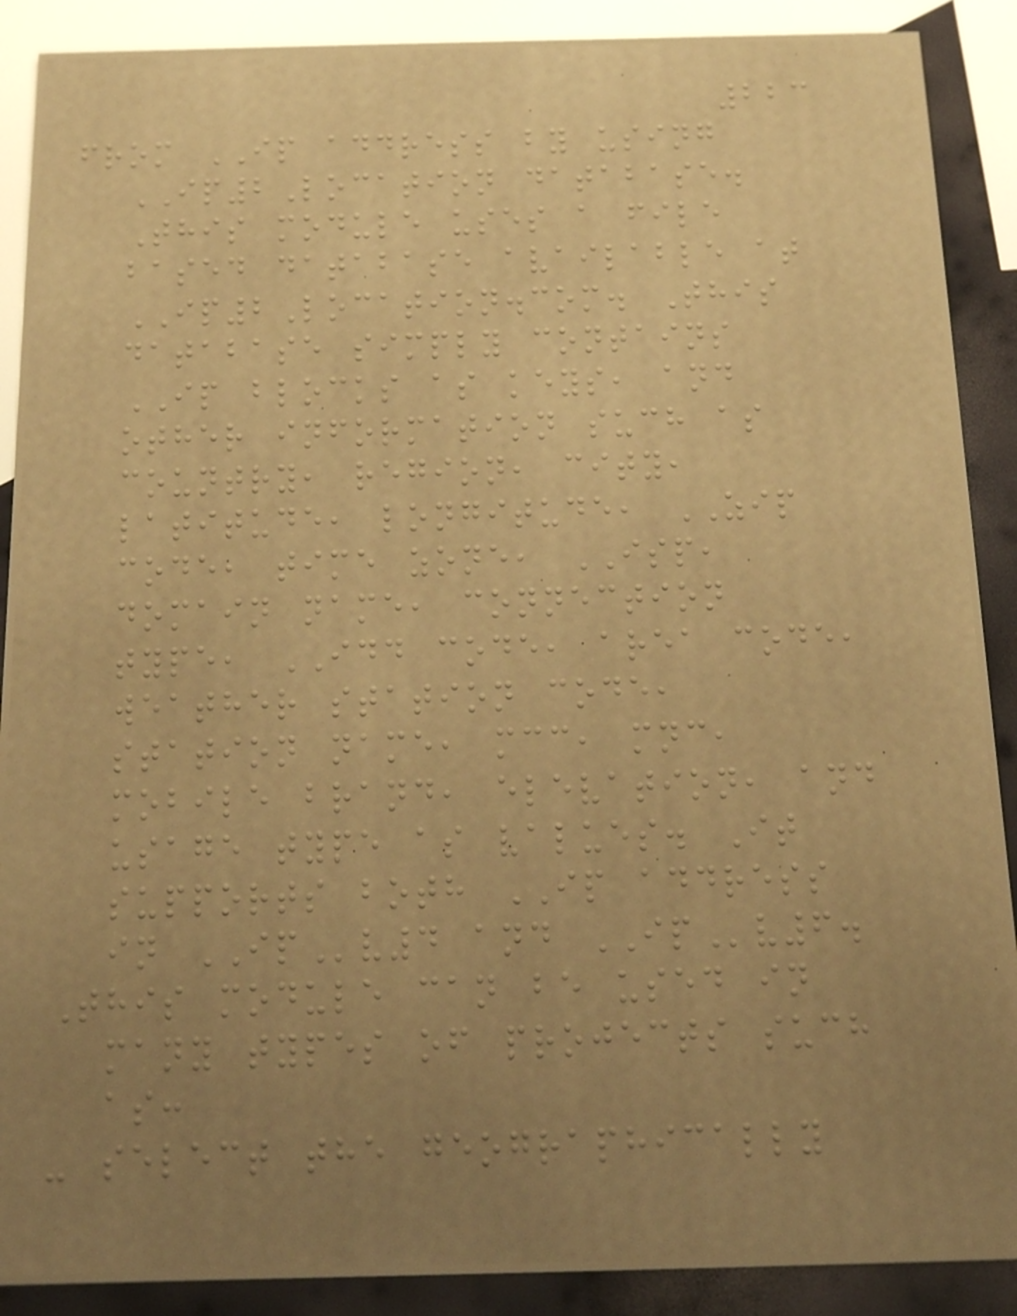223
from IP address by using
IP2Location database.
This module uses a file
based database available at
IP2Location.com. This
database simply contains
IP blocks as keys, and
other information such as
country, region, city,
latitude, longitude, ZIP
code, time zone, ISP,
domain name, connection
type, IDD code, area code,
weather station code,
station name, mcc, mnc,
mobile brand, elevation, and
usage type as values. It
supports both IP address
in IPv4 and IPv6.
This module can be used in
many types of projects such
as:
- select the geographically
